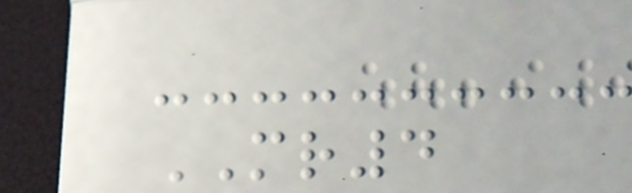MR4
